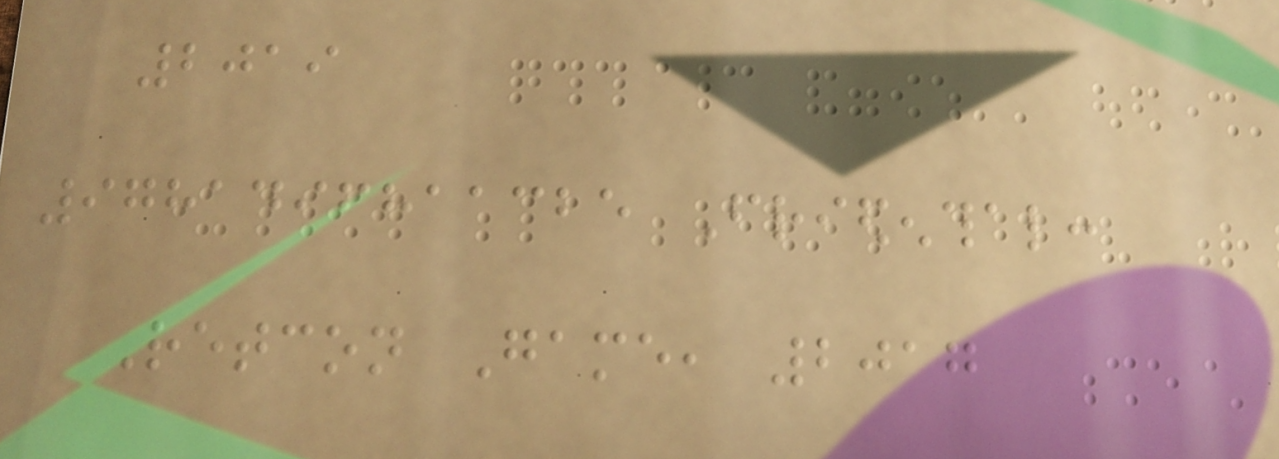2019
9781496811325 Friedenthal:
Retcon Game, 2017
